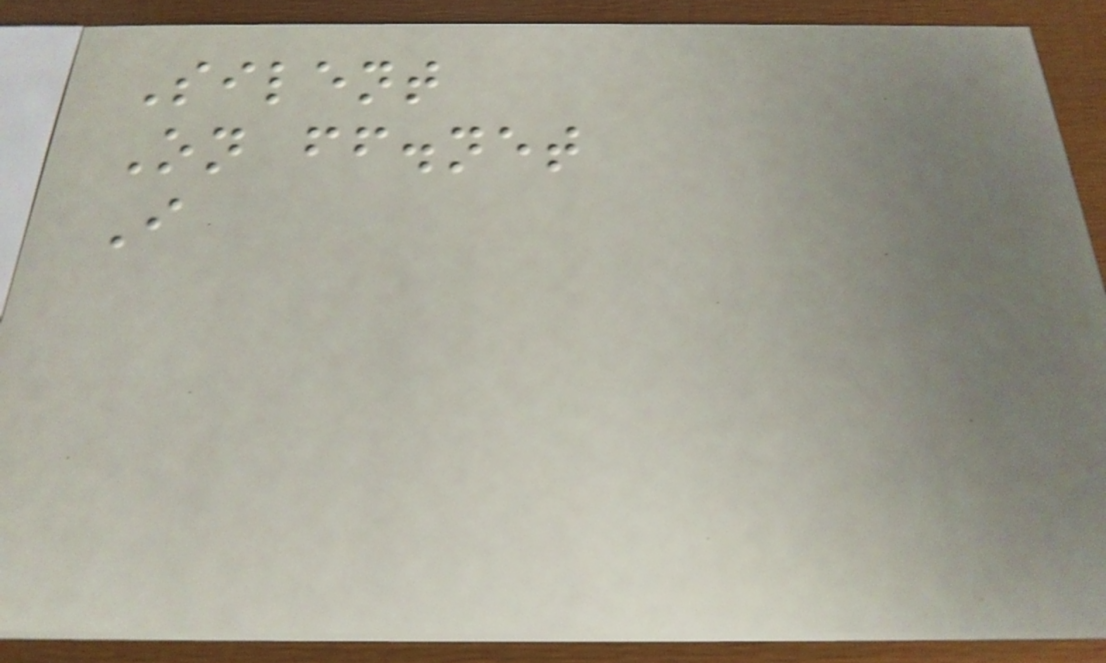Silent
On ff.net
I
